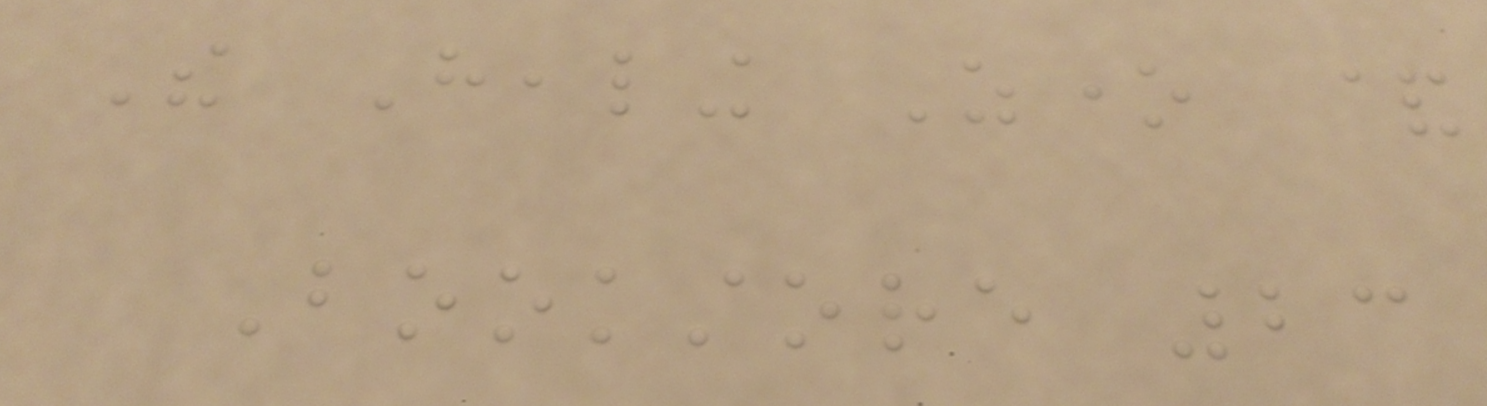The Healing Zone &
Bookstore 23
